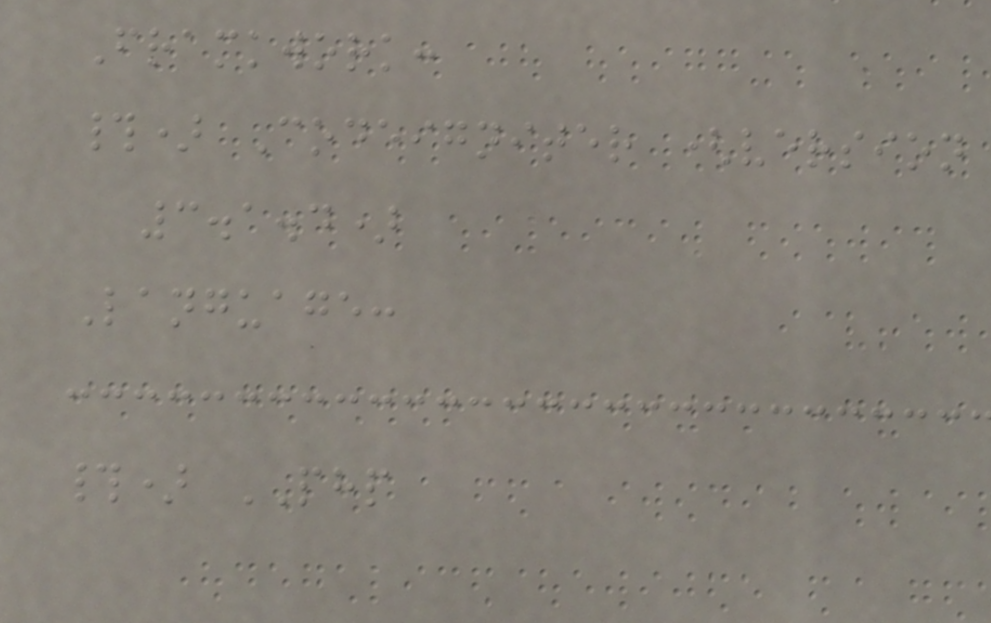Framkwork:
#) Codeigniter (version
3.1.4)
Language:
#) PHP
